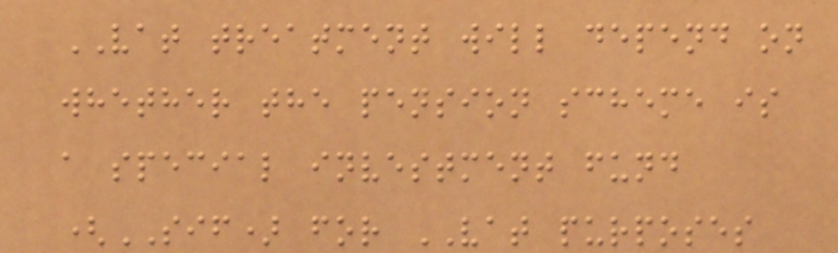VAT treatment will depend on
whether the pension scheme is
a special investment fund
(SIF) for VAT purposes
